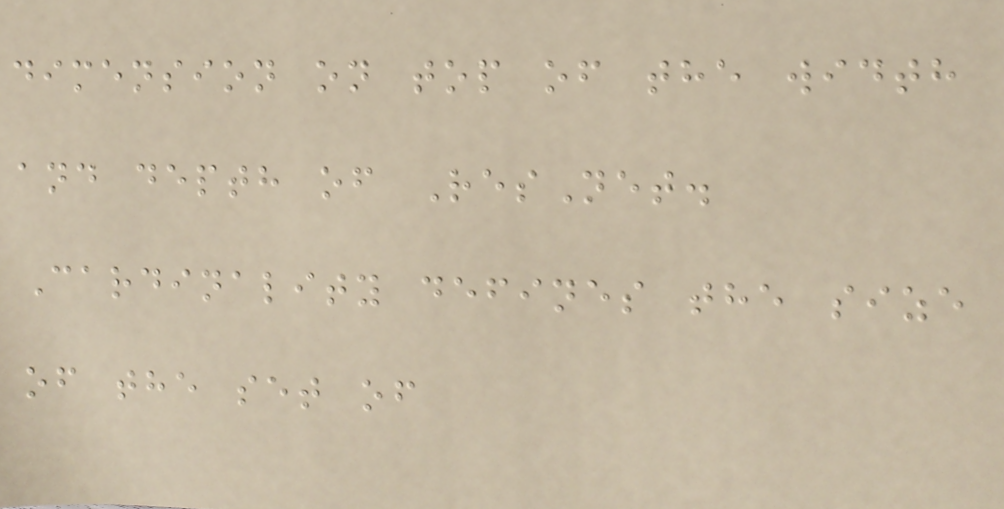dimension on top of the width
and depth of ResNet.
Cardinality defines the size
of the set of
